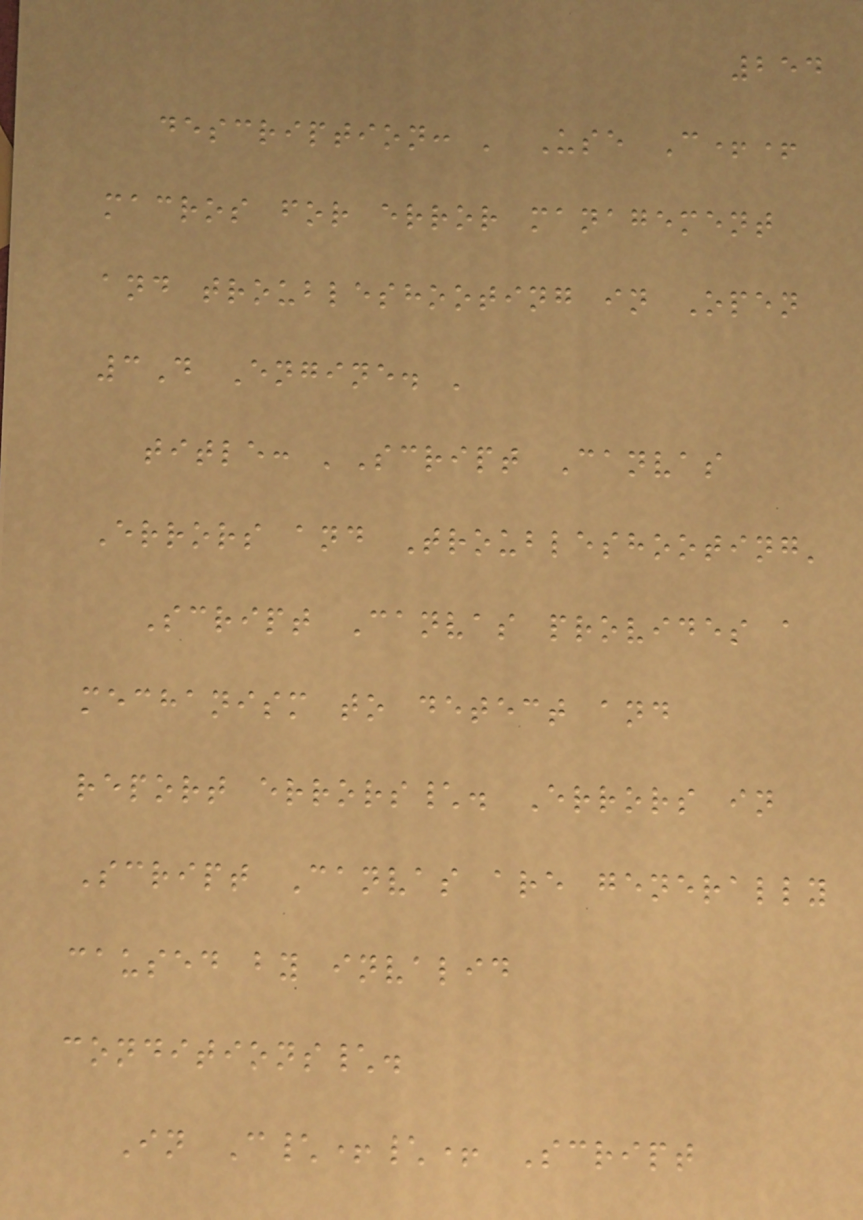254
description: ' Use C++
macros for error management
and troubleshooting in Open
3D Engine. '
title: 'Script Canvas
Errors and Troubleshooting'
Script Canvas provides a
mechanism to detect and
report errors\. Errors in
Script Canvas are generally
caused by invalid
conditions\.
In C\+\+ Script
